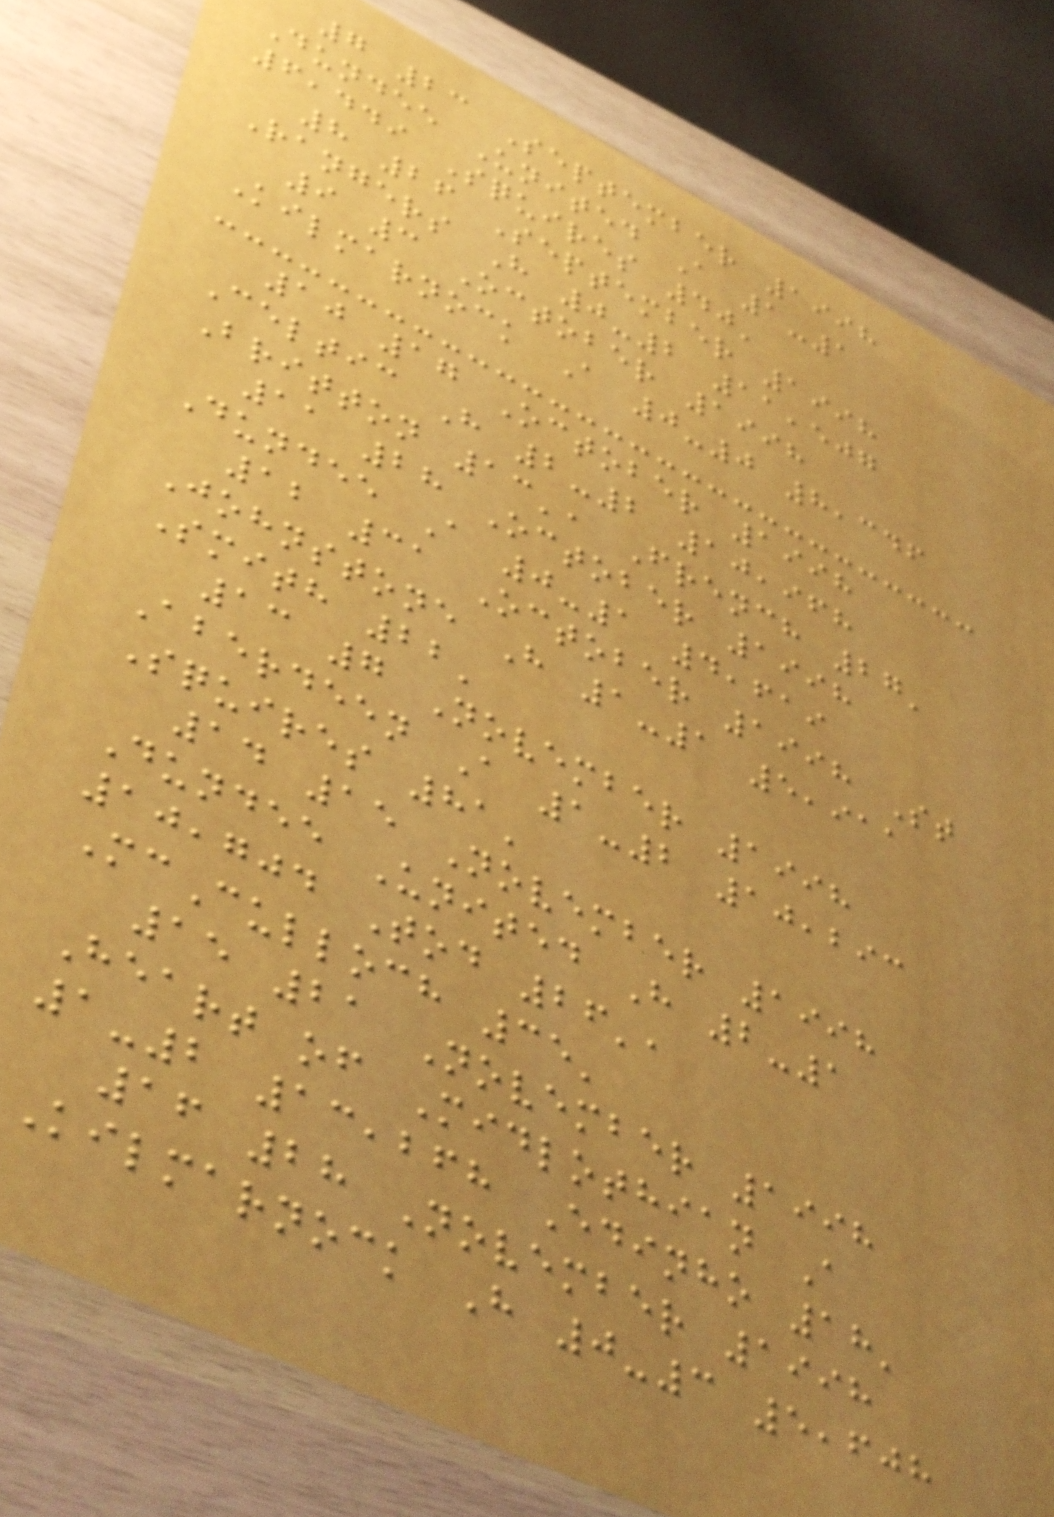7 23 September 1998
Dundee United A 1-1
6,449 Squires 40'
8 26 September 1998
Rangers H 0-2 11,507
9 3 October 1998
Kilmarnock A 0-0 8,346
10 17 October 1998
Celtic H 2-2 10,968
Britton 13', French 27'
11 28 October 1998
Dundee A 0-1 4,619
12 31 October 1998 St
Johnstone H 1-1 5,911
Smith 22'
13 7 November 1998
Aberdeen A 1-2 10,293
Squires 81'
14 15 November 1998
Dundee United H 2-1
10,704 Tod 26',
McCulloch 35'
15 21 November 1998
Heart of Midlothian A
1-2 13,268 Edinho 18'
16 28 November 1998
Kilmarnock H 0-3 5,608
